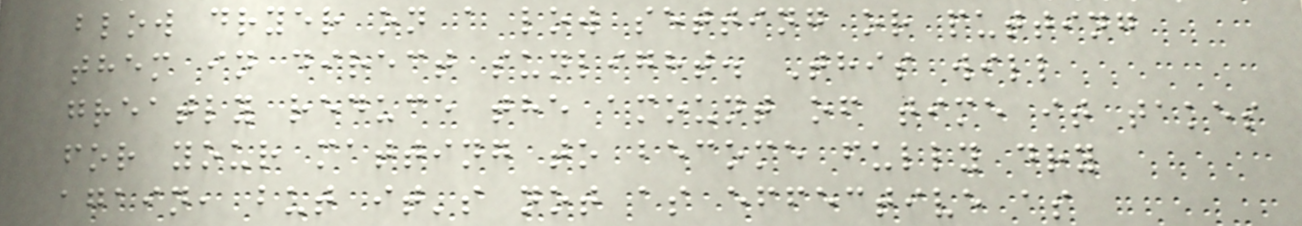blow dryer on a low setting or putting
them in direct sunlight. This will
greatly reduce the amount of time it takes
for your matting to become fully dry
again, but it's not as effective as
